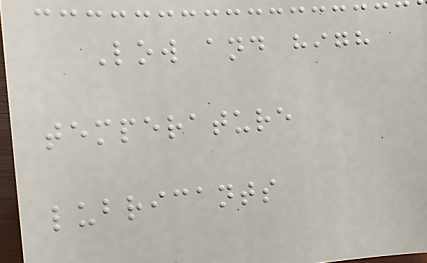Low and high
temperature
lubricants
